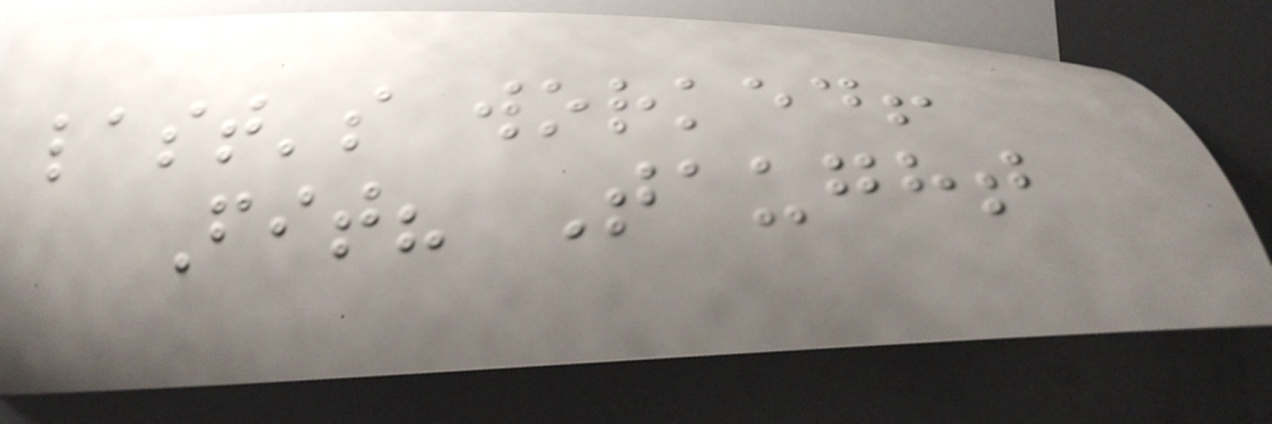last's worked!
Fit? Taught
